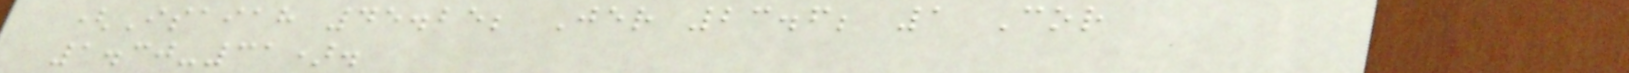(Isaiah 45.25; Jer 23.6; 1 Cor
1.30-31).
